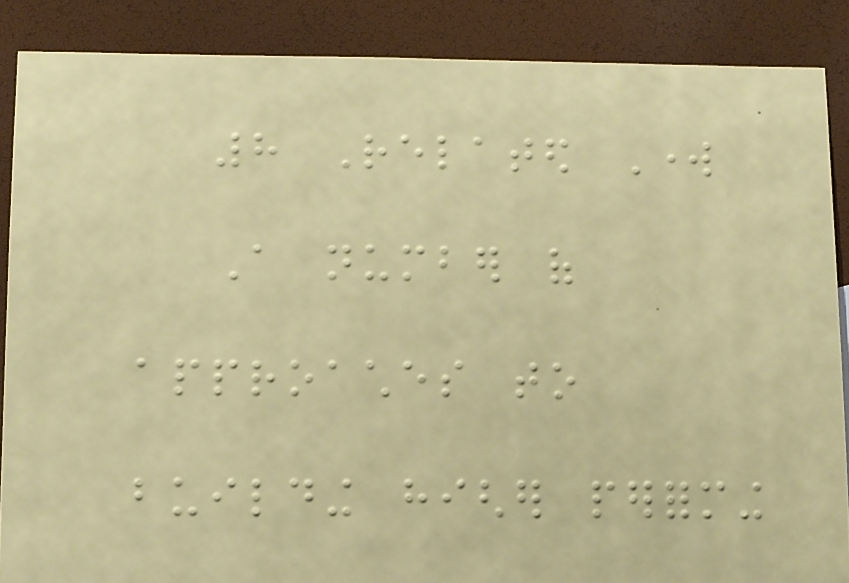8 Related Work
A number of
approaches to
building higher performing
